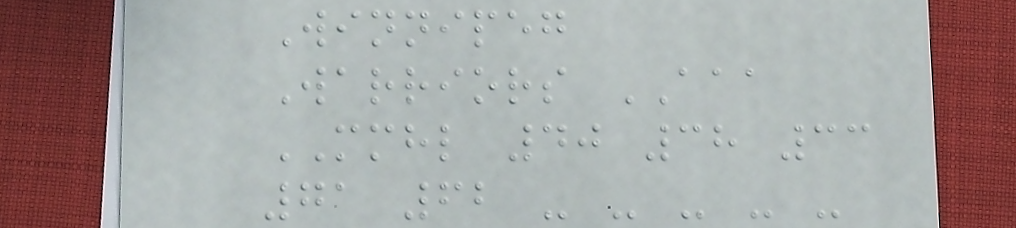Winnipeg
Warriors AAA
MMHL 40 38 33
71 62 - - - - -
